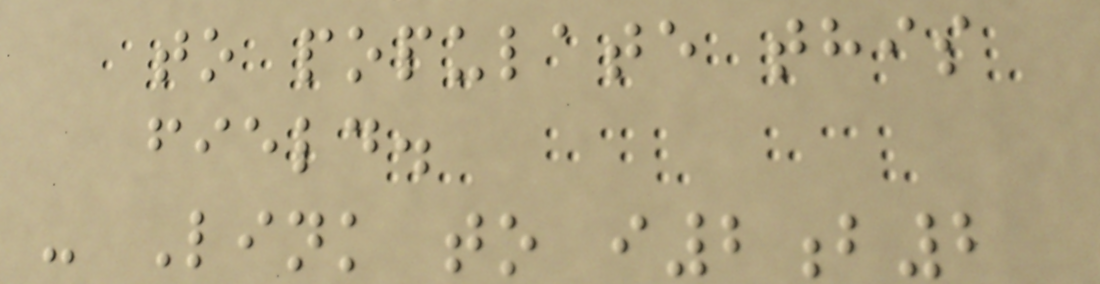to populate this
field.
- Link to i2b2
